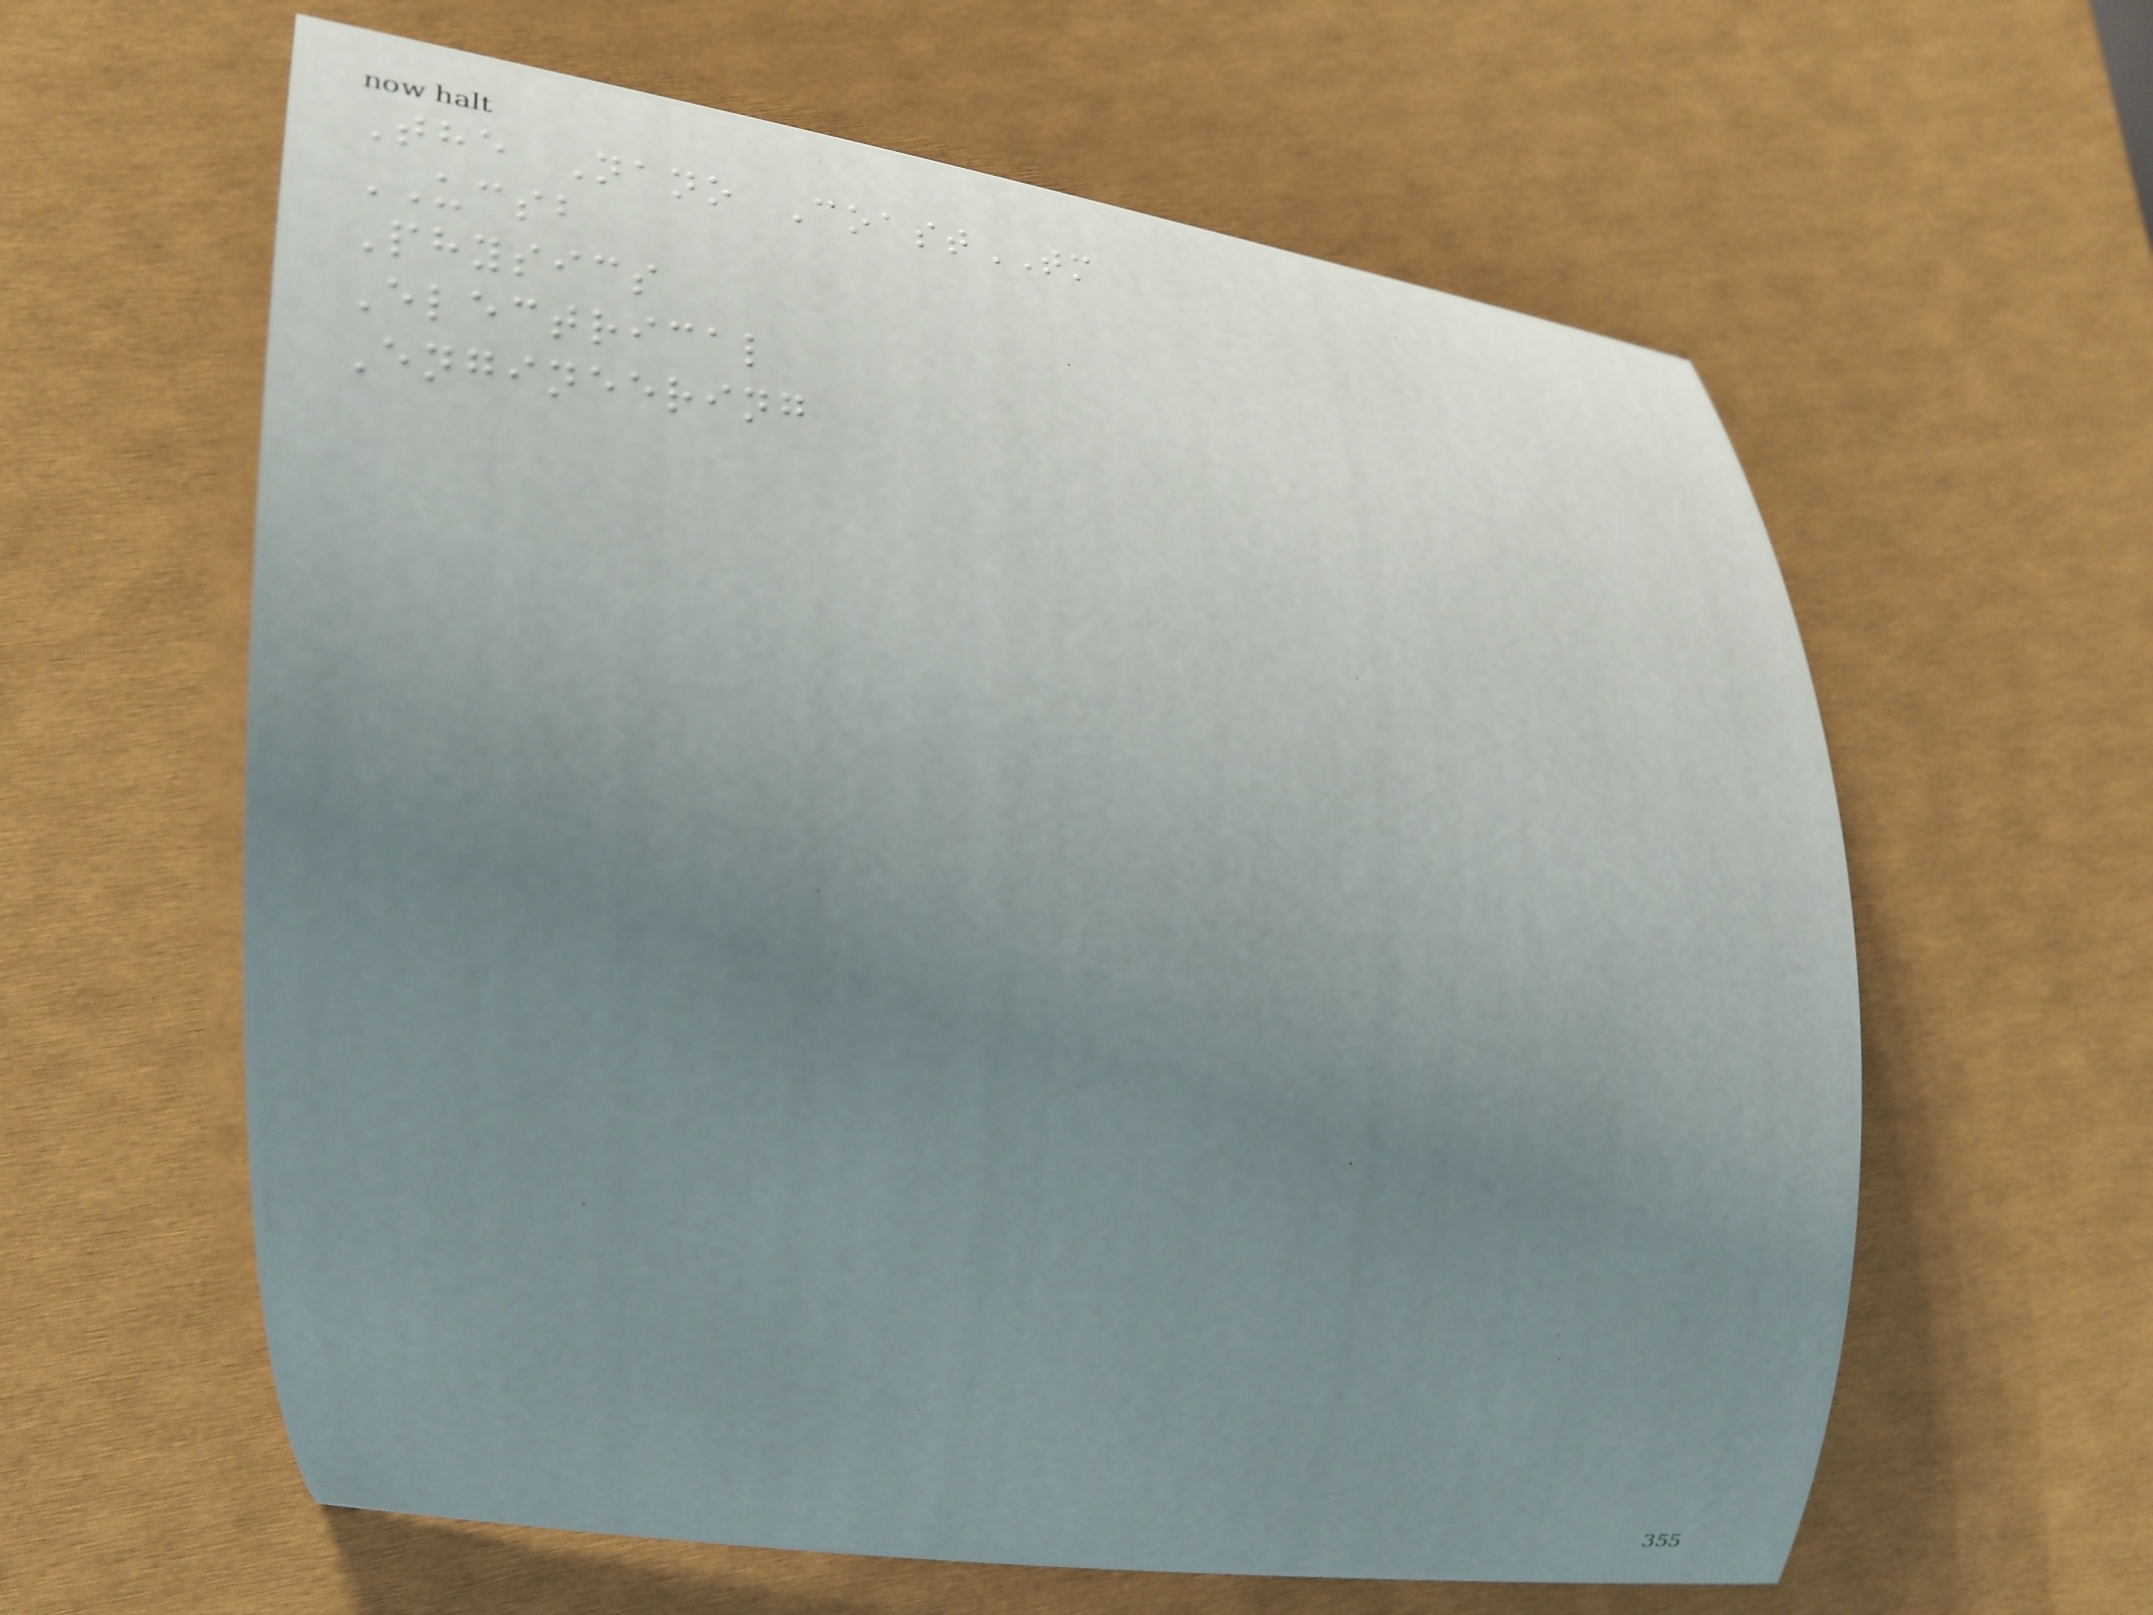The Nano CoastTM
UCSB
Physics
Electrical
Engineering
